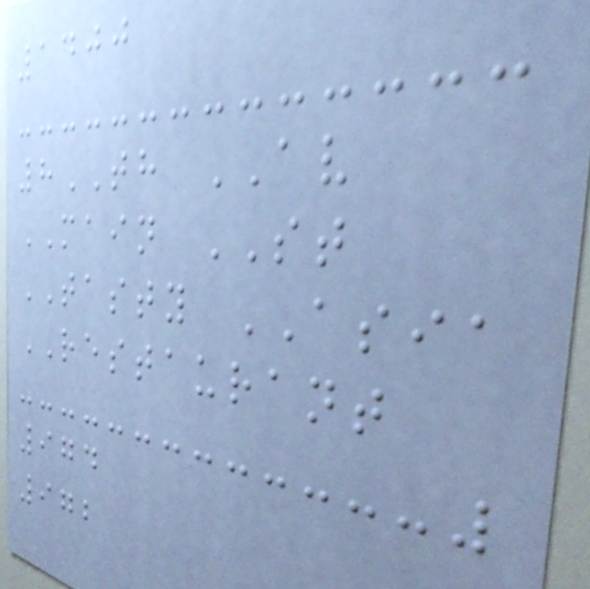1400
8TH AV
MAIN ST
TASTY ASIA
RESTAURANT
974
972
